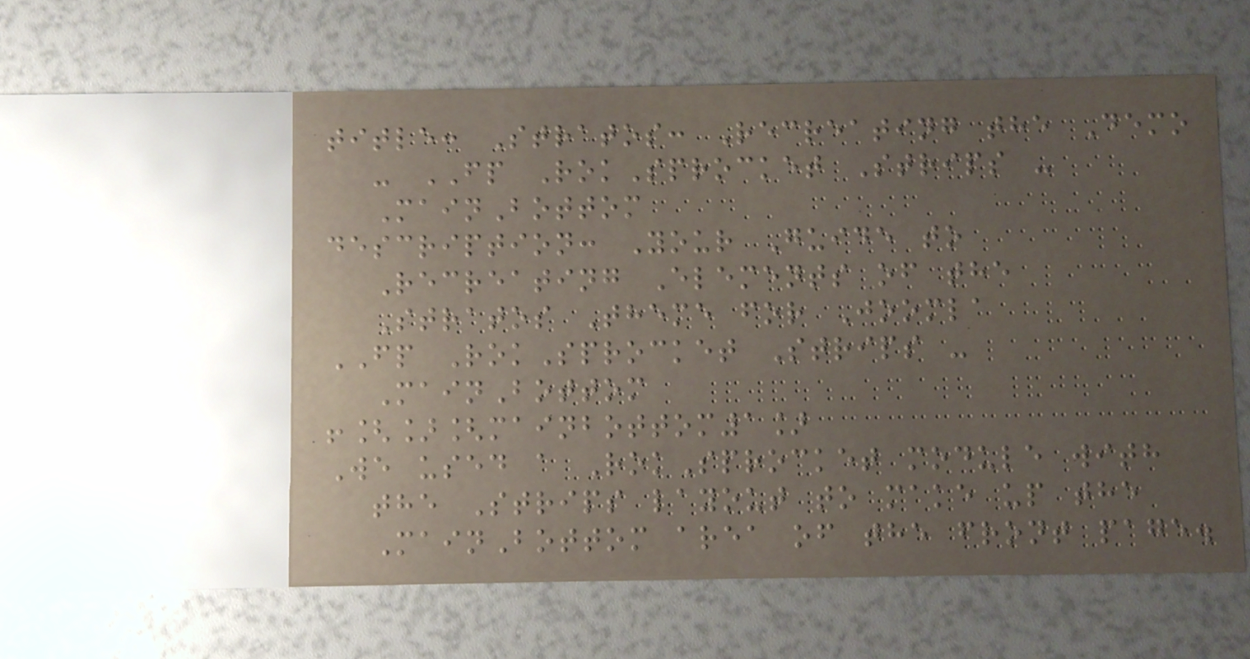title: Stratos: Recreating the Demo
- FP RokSprocket Strips -
MainBottom
description: Your Guide to
Recreating Elements of the
Stratos Theme for Joomla
FP RokSprocket Strips -
MainBottom
![][mainbottom1]
We used a RokSprocket module with
the Strips layout to make up the
MainBottom area of the front page.
